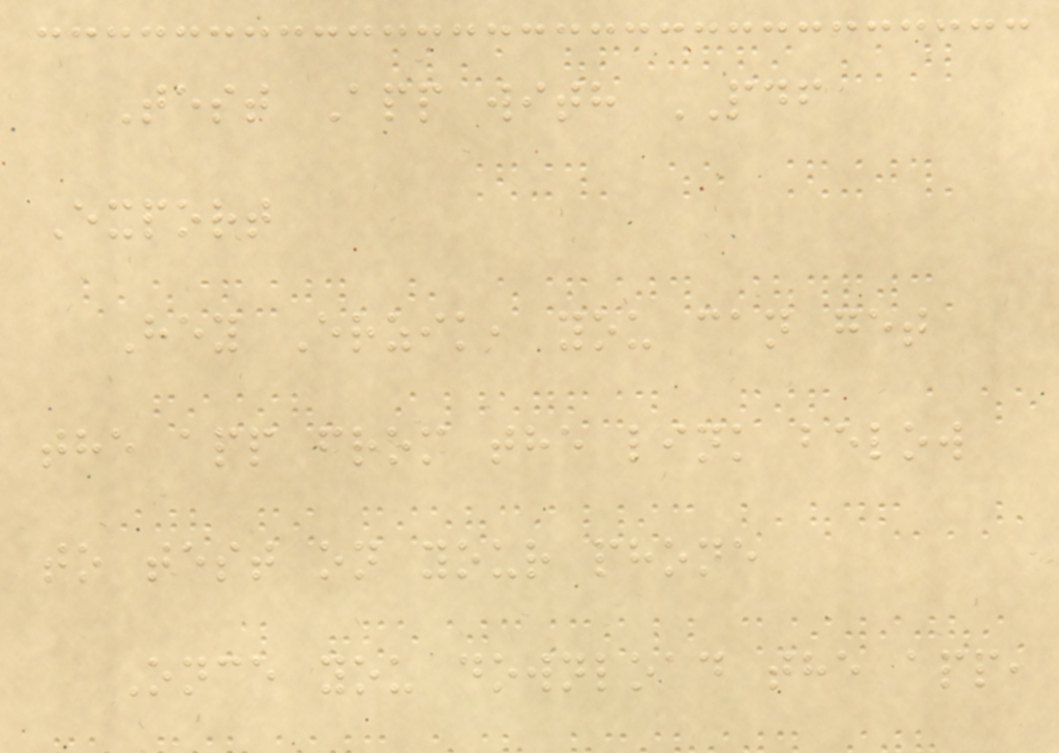Test App with PDF
Export
Hey Erzik, you can get
the app from the link below
to test on your phone
Once you download the app,
